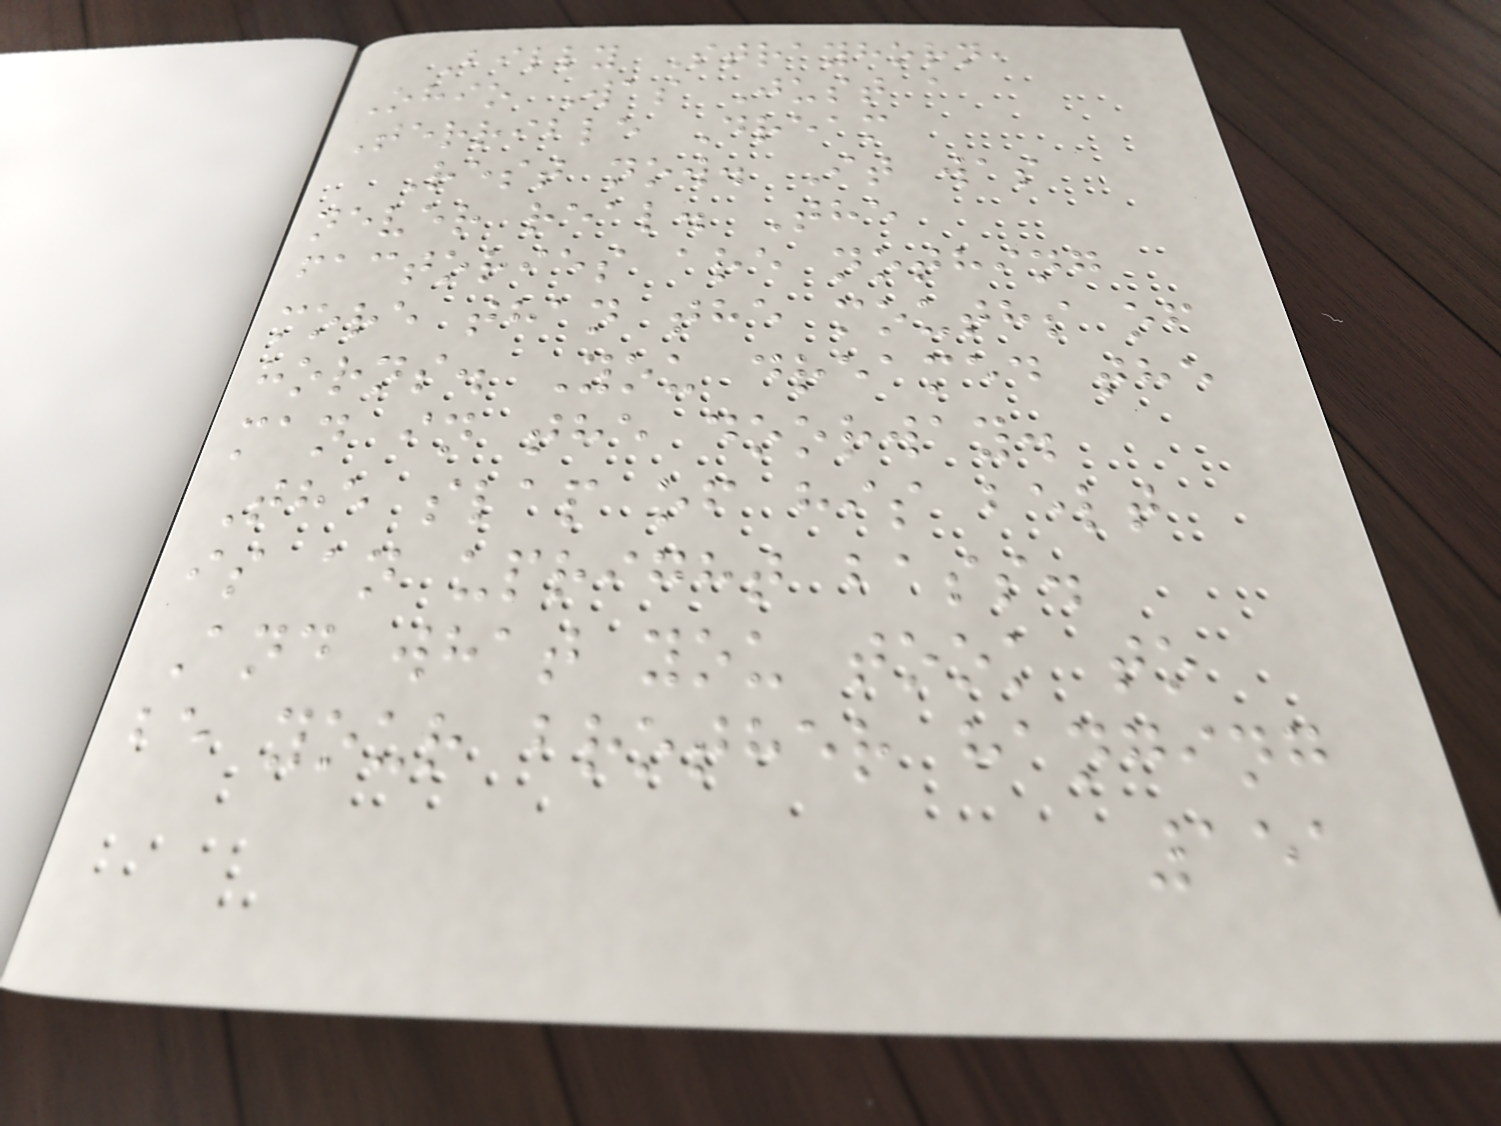Billy Strayhorn,
Ohio Was Just a
Terrible Dream
Rest now. It was
never real. The
factories are nothing
more than the mouths of
horns. You dreamed the
man in the doorway.
The slap of his belt
is an upright bass.
And what you took to
be your brother hanging
151
